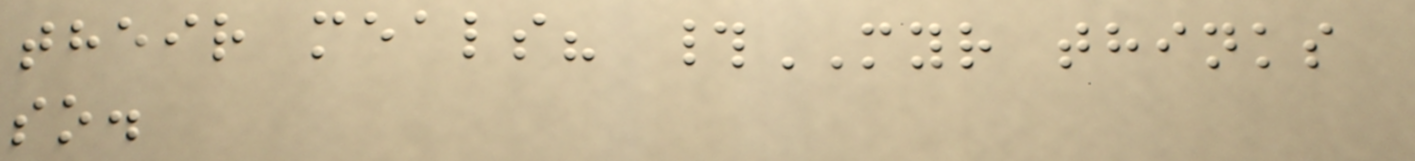their meals? #MYR thinks
so.
